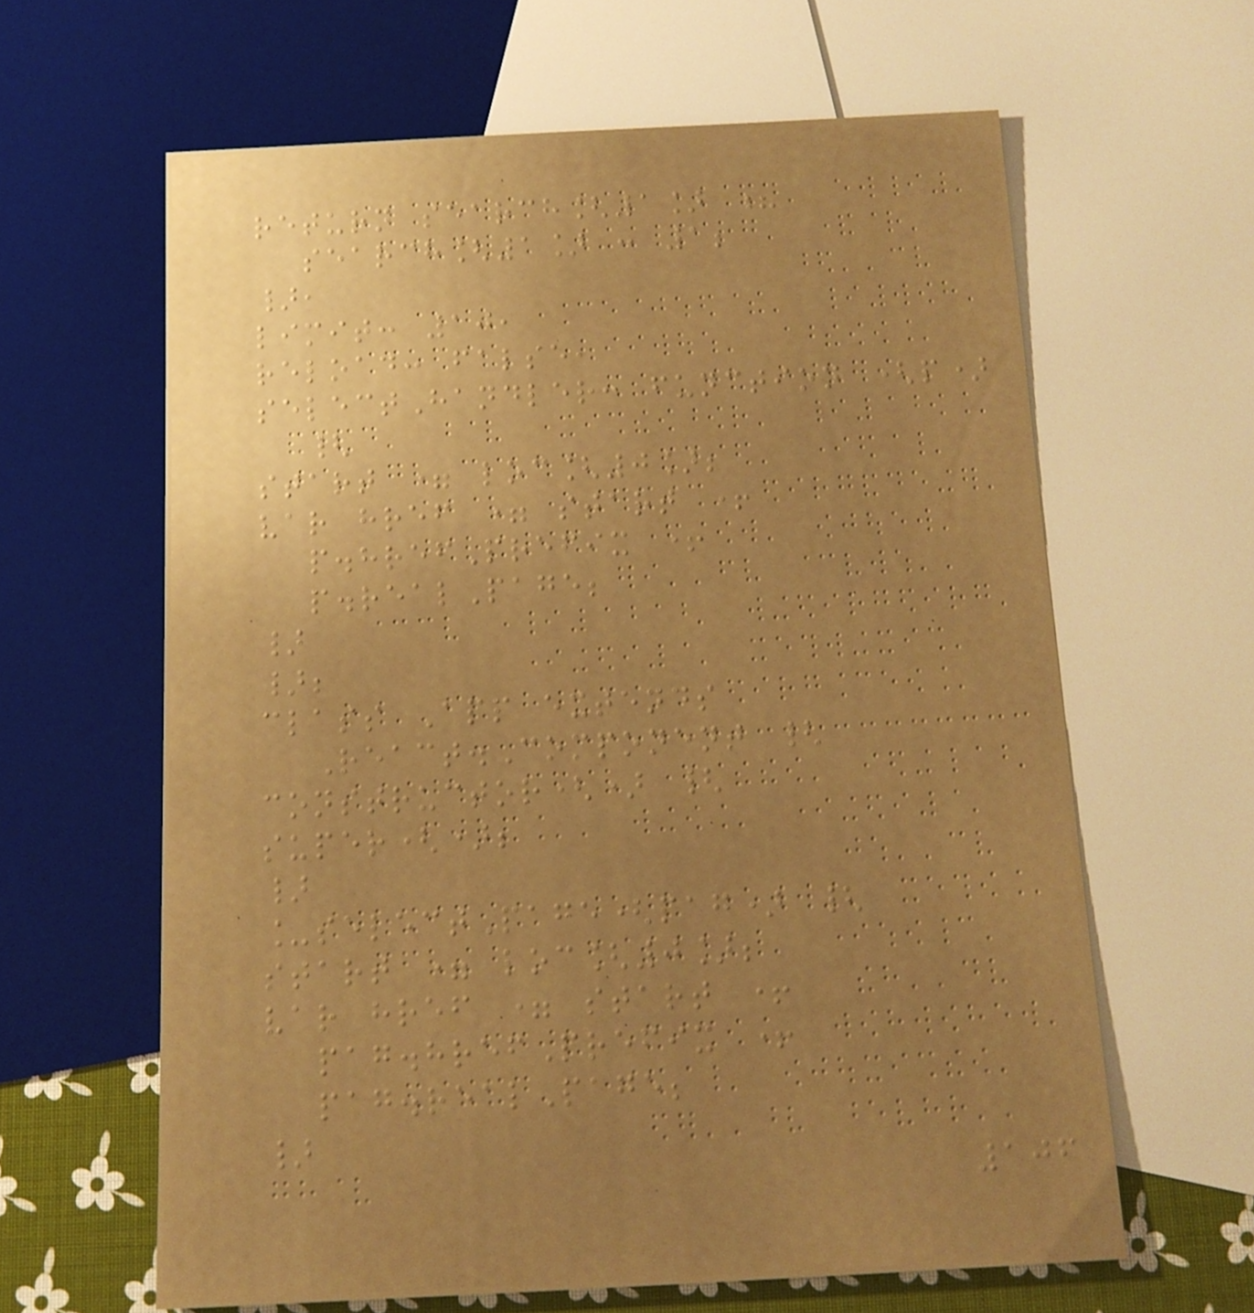return search[1] ?
search[1] : 1;
},
limit: 10,
reload: false,
selectHandler: function (p)
{
start = loc[0];
var href = start +
p.hrefPrefix +
p.realPage;
}
};
class App extends
React.Component {
constructor() {
super();
}
_selectPage(pag) {
start = loc[0];
var href = start +
pag.hrefPrefix +
pag.realPage;
}
106
